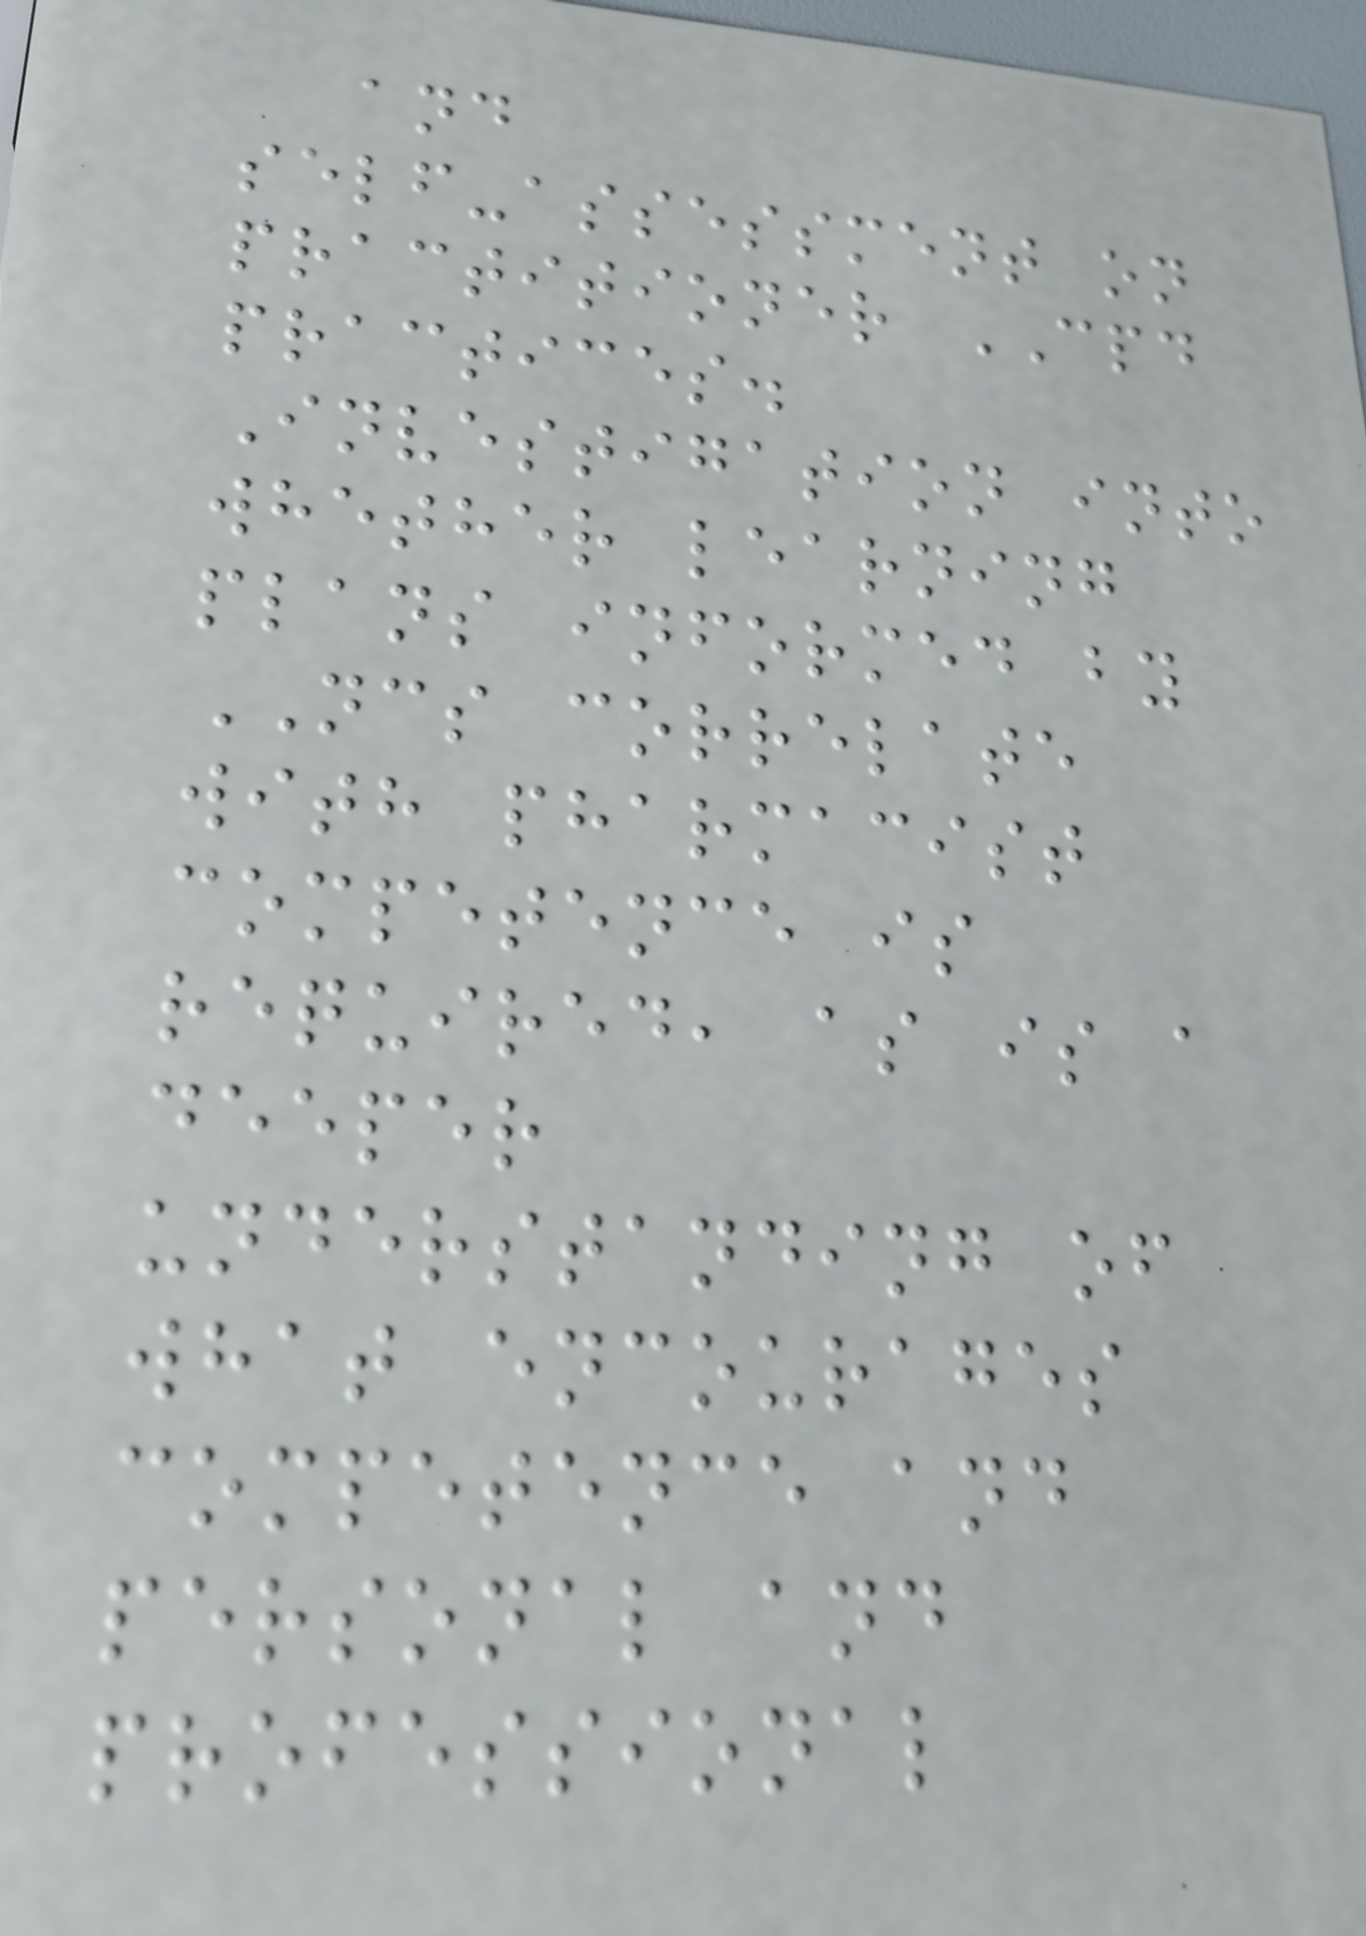and
self-assessment on
practitioner CPD
practices.
Investigation into
whether learning
plans informed by
NCS correlate
with pharmacist
competence is
required, as is a
deeper
understanding of
what encourages
competence and
personal and
professional
